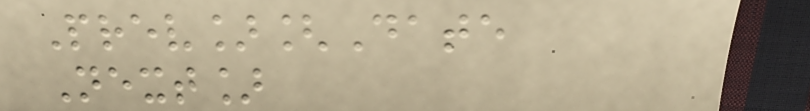Prev][Date
Next]
